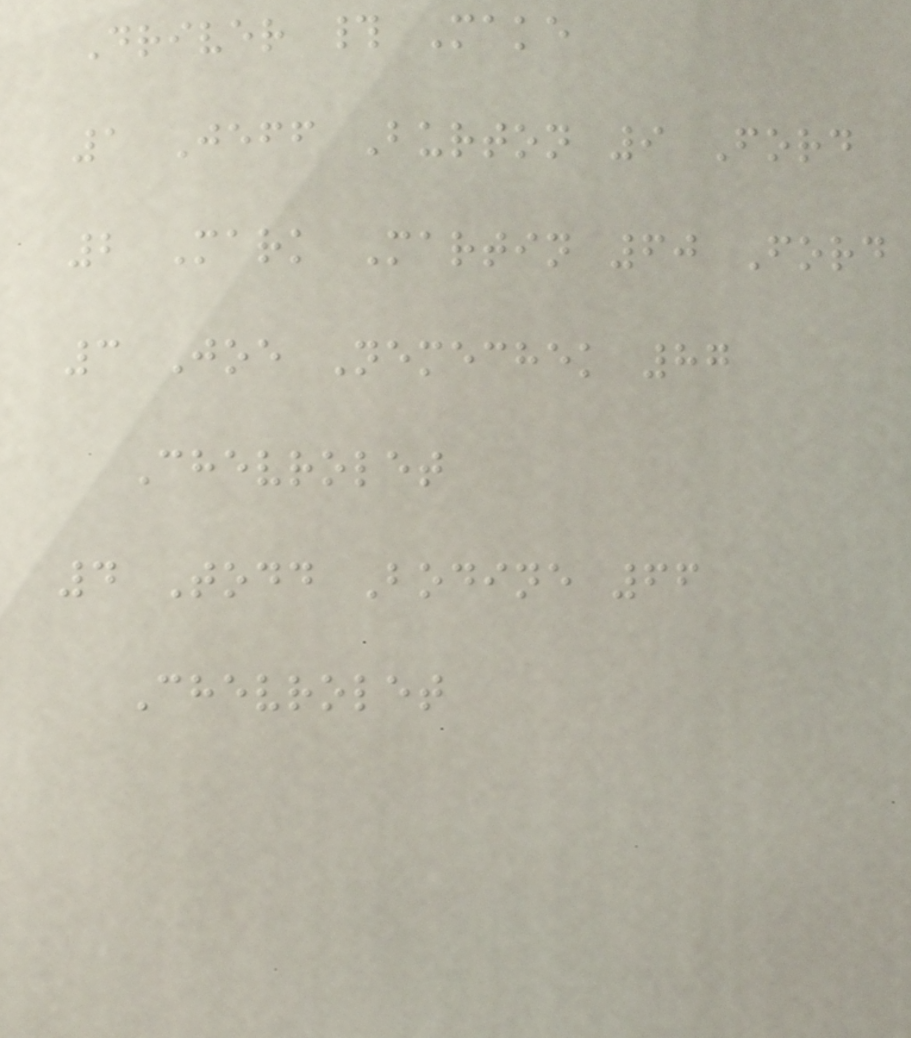Driver # Make
1 Jeff Burton 9 Ford
2 Mark Martin 60 Ford
3 Joe Nemechek 87
Chevrolet
4 Todd Bodine 66
Chevrolet
